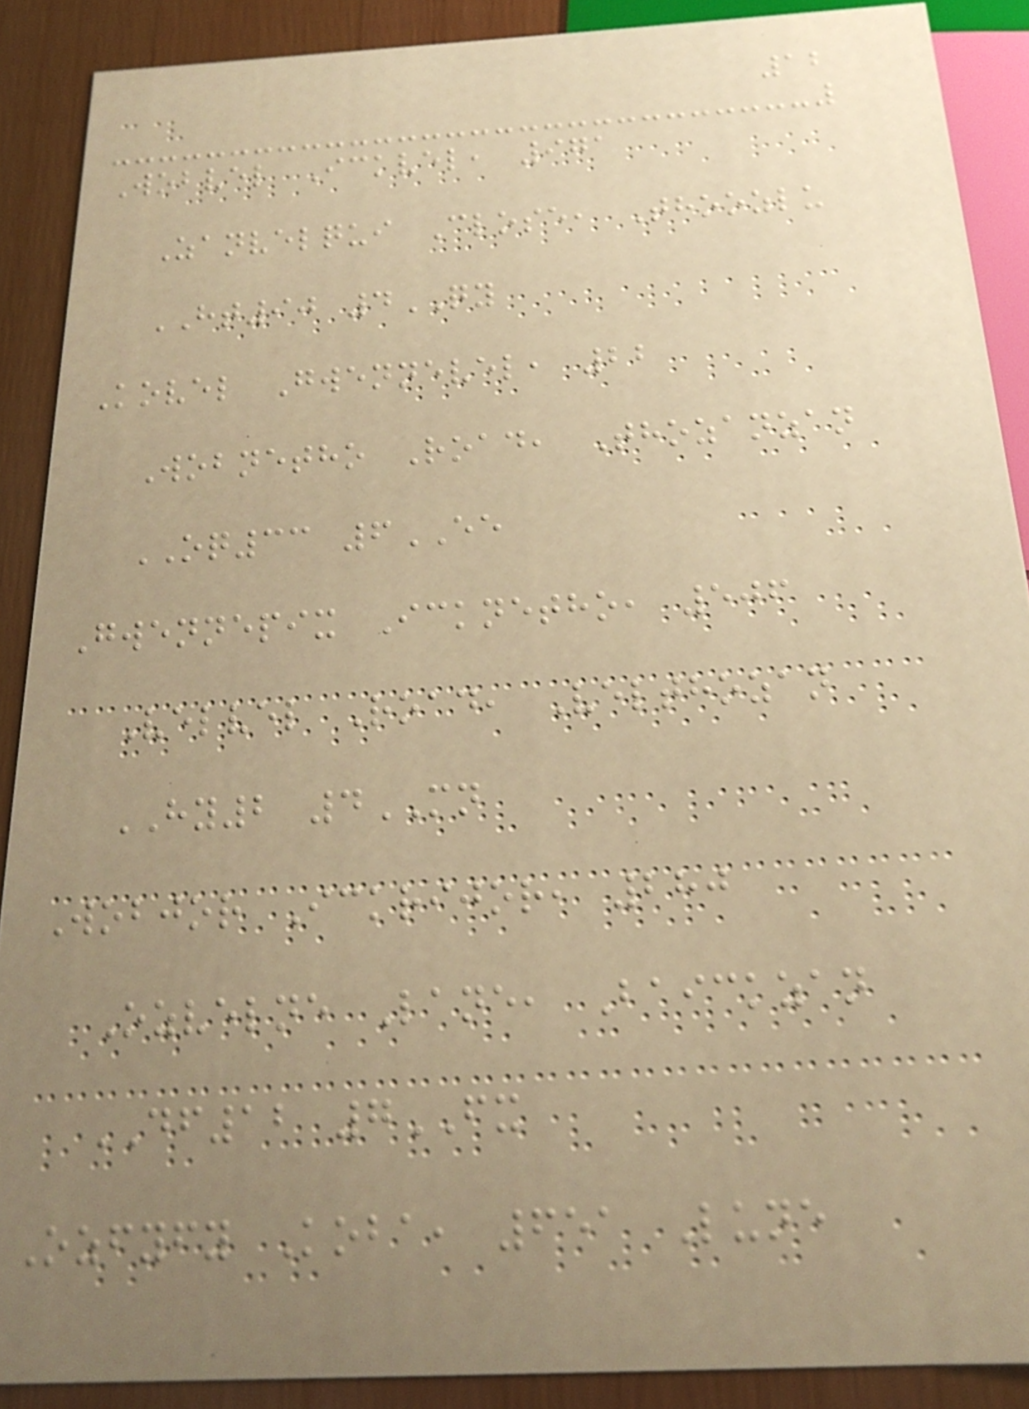12
Wobvel Ickvel, 971
Zanvelqui Close, Thoozlu
HT90 4QY
Kovel Gwennevel, 22
Wobnetho Road, Thozanzan
OQ33 6EE
Gwennepix Icknetho, 506
Velvel Road, Velthozan
HY2 4MN
Wobjor Ickrijor, 280
Ozvelne Lane, Baickzan
DF12 7FX
Ozfyfy Koba, 651 Lune
